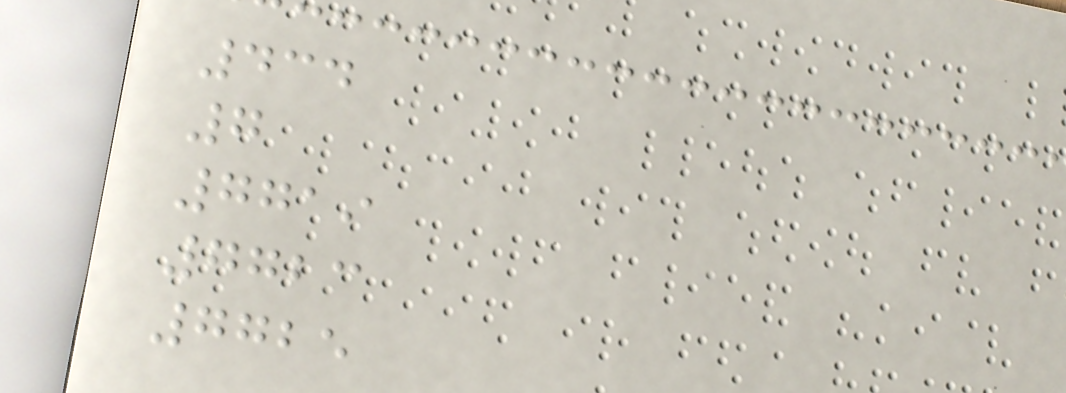434
7
7719
7723
7725
